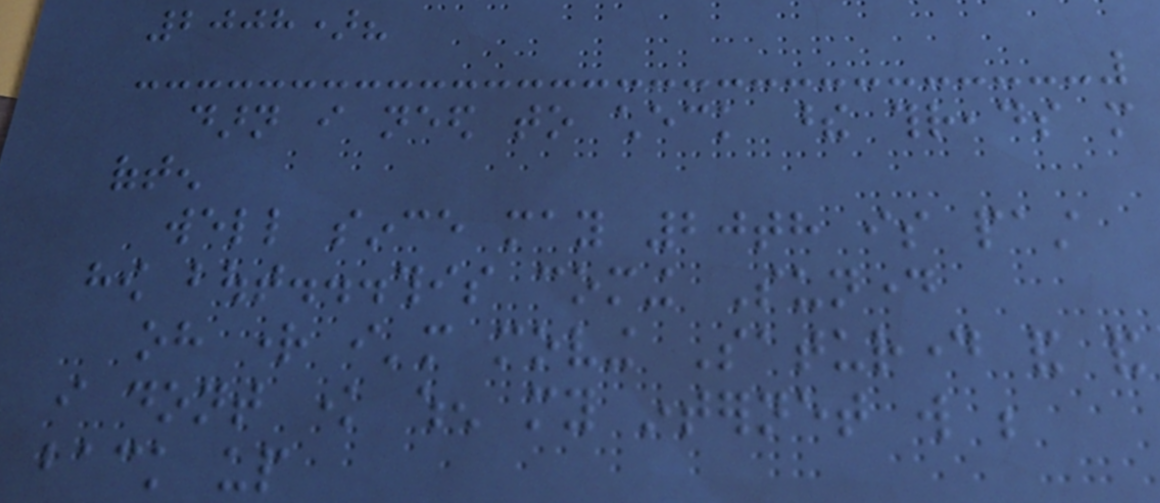2008)?
darn i need to check these threads more
often
well since may 20th is past
how bout...this coming Sunday
oh right i'm moving Saturday and and
i dont know when my internet will be
back up
